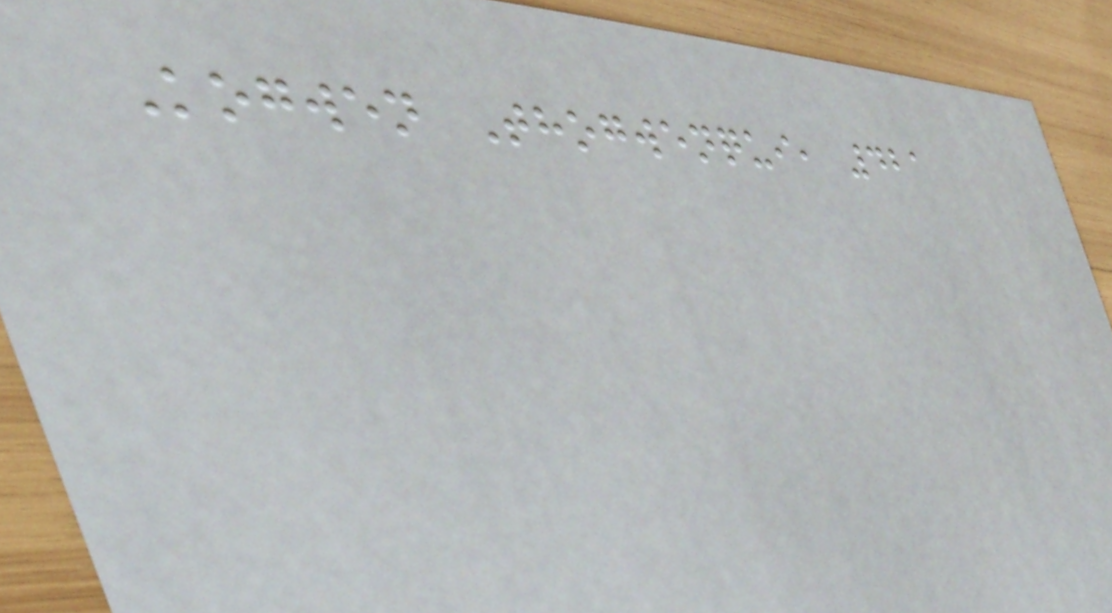Kogwen Thogwenqui, 421
